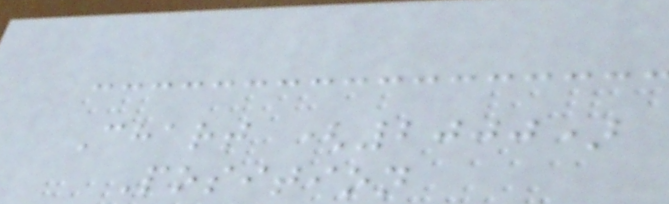Chart (2000)
Position
